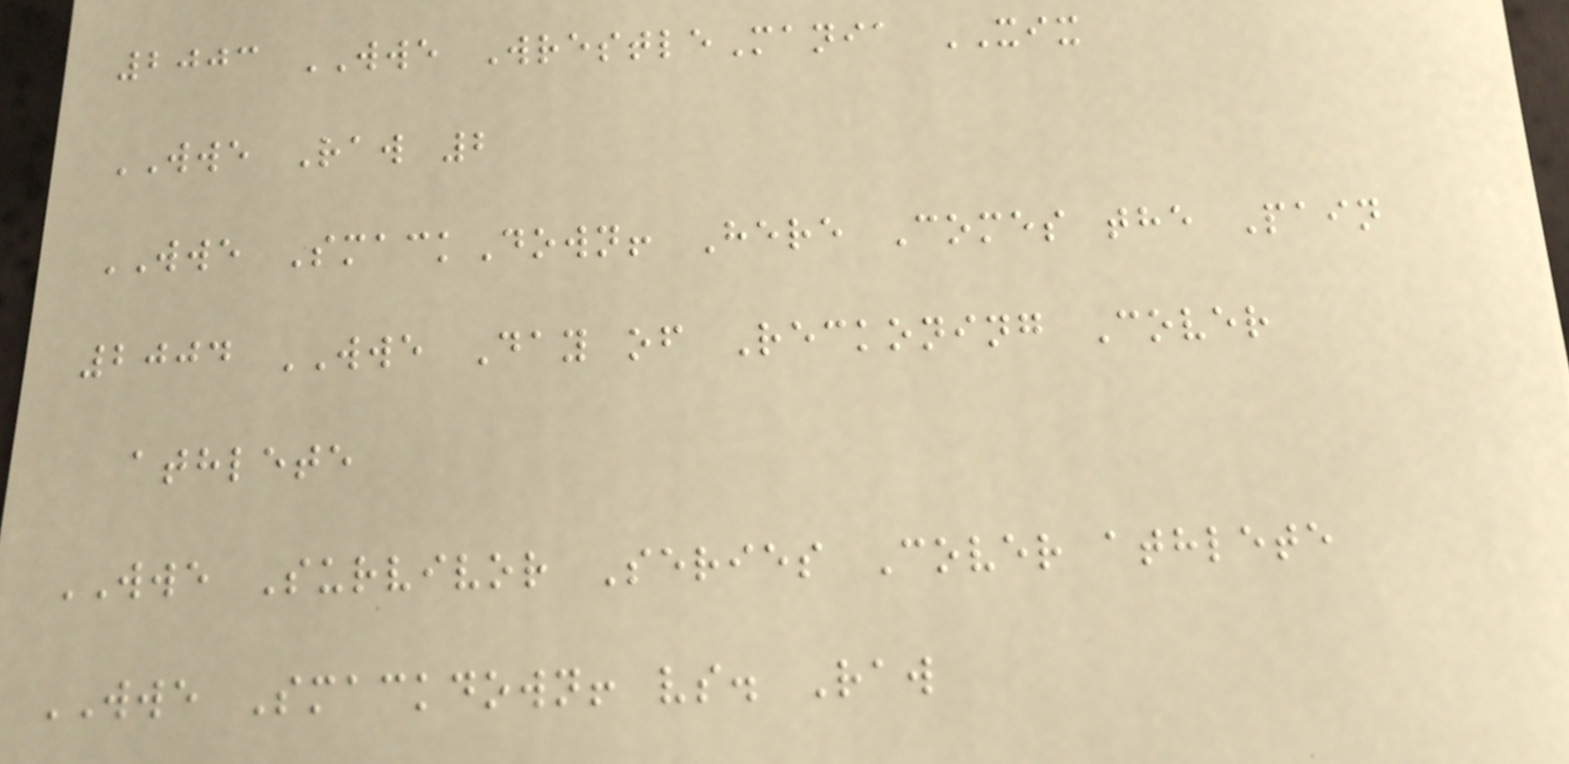2003 WWE WrestleMania XIX
WWE Raw 2
WWE SmackDown! Here Comes the Pain
2004 WWE Day of Reckoning Cover
athlete
WWE Survivor Series Cover athlete
WWE Smackdown! vs. Raw
